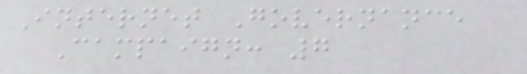Internet Governance
Campaign: 7
